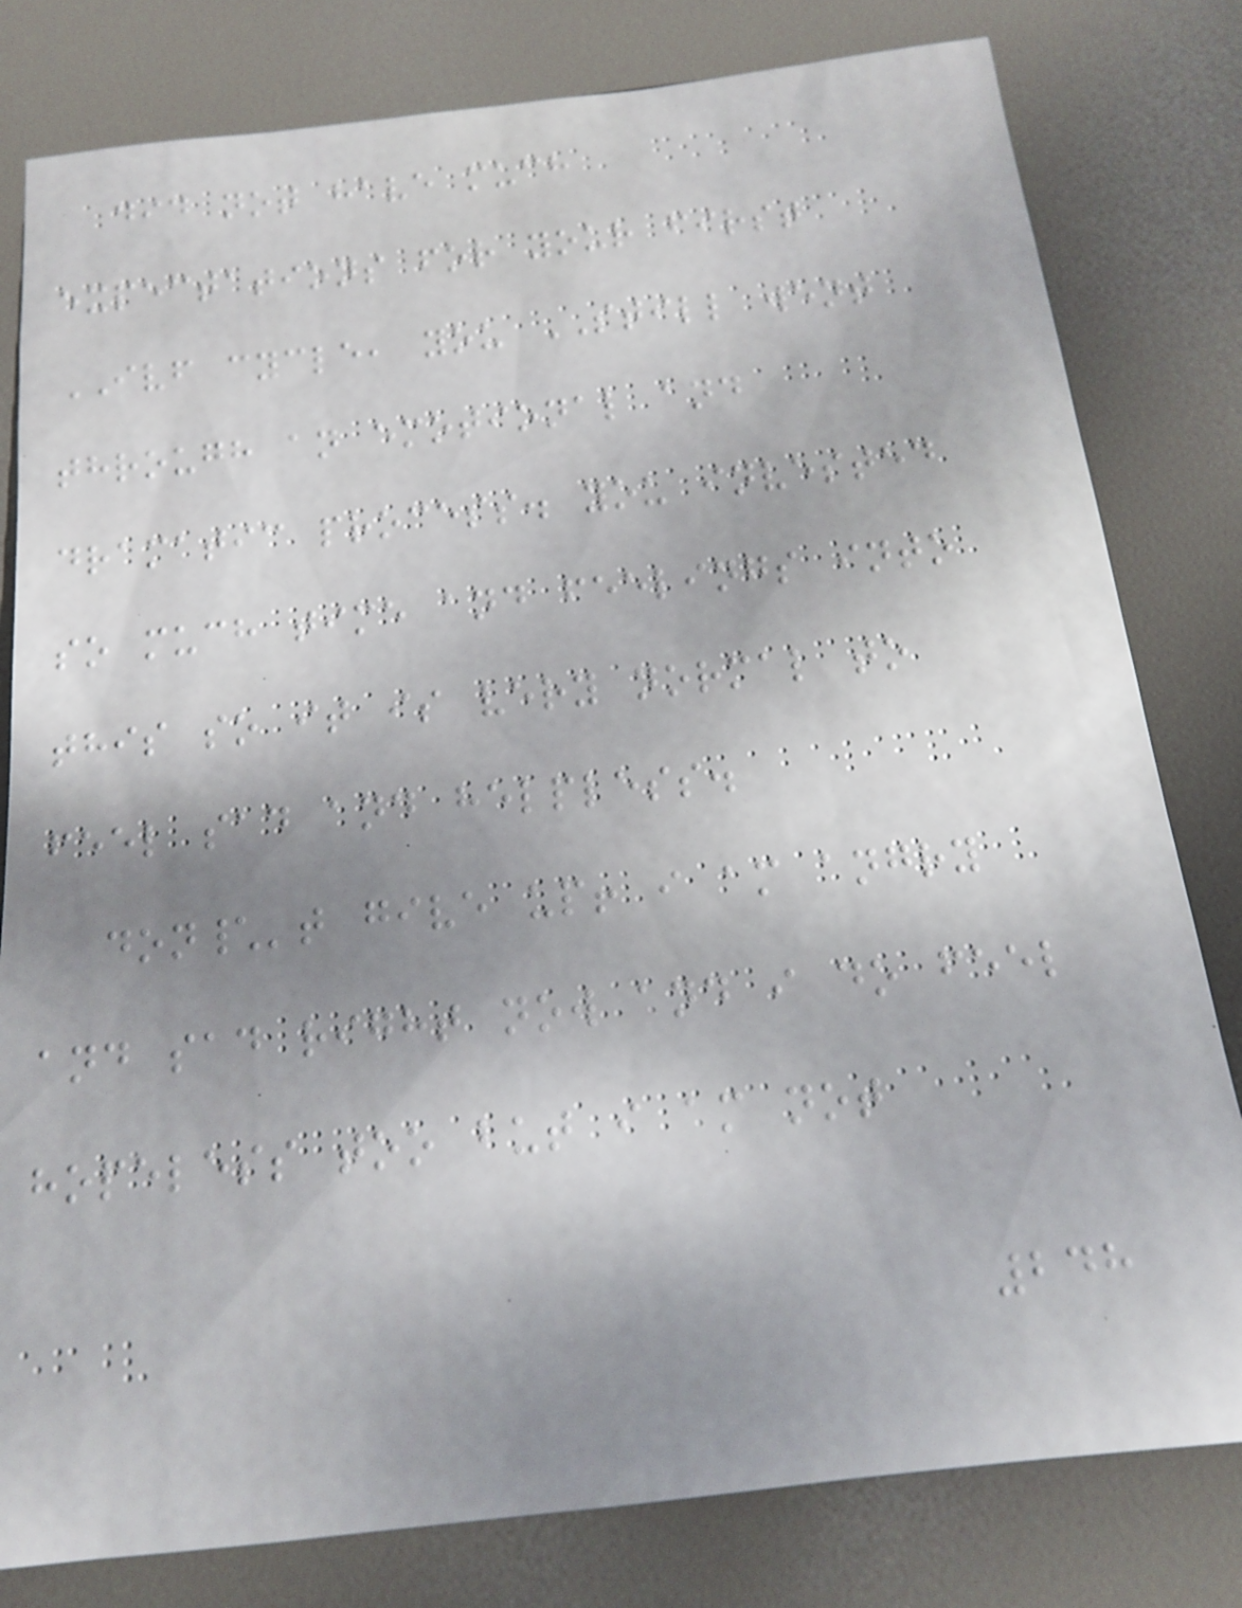did not have much
expectations for your first
IVF cycle, you STILL went
through an emotional and
dramatic process. you invested
so much time and feelings into
this so it is very normal to
feel sad and helpless.
don\'t give up! i am angry
and sad right now and i do feel
hopeless too but i am not
248
